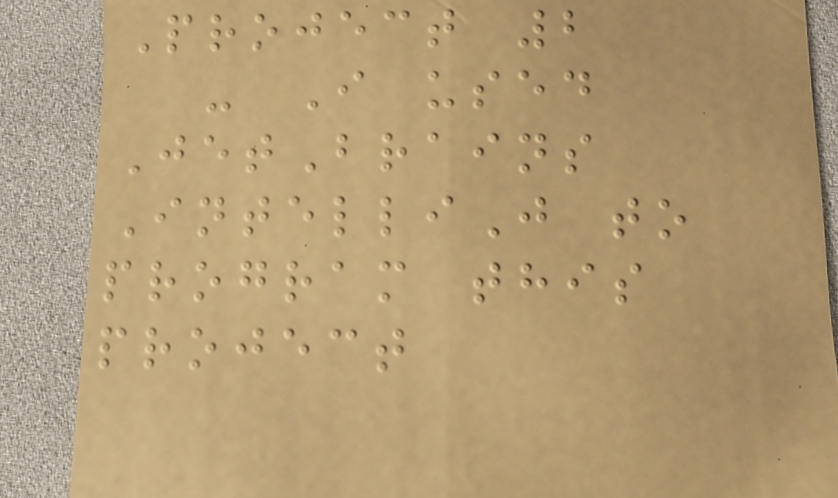Project 2
- I used
JetBrains
IntelliJ to
program this
project
